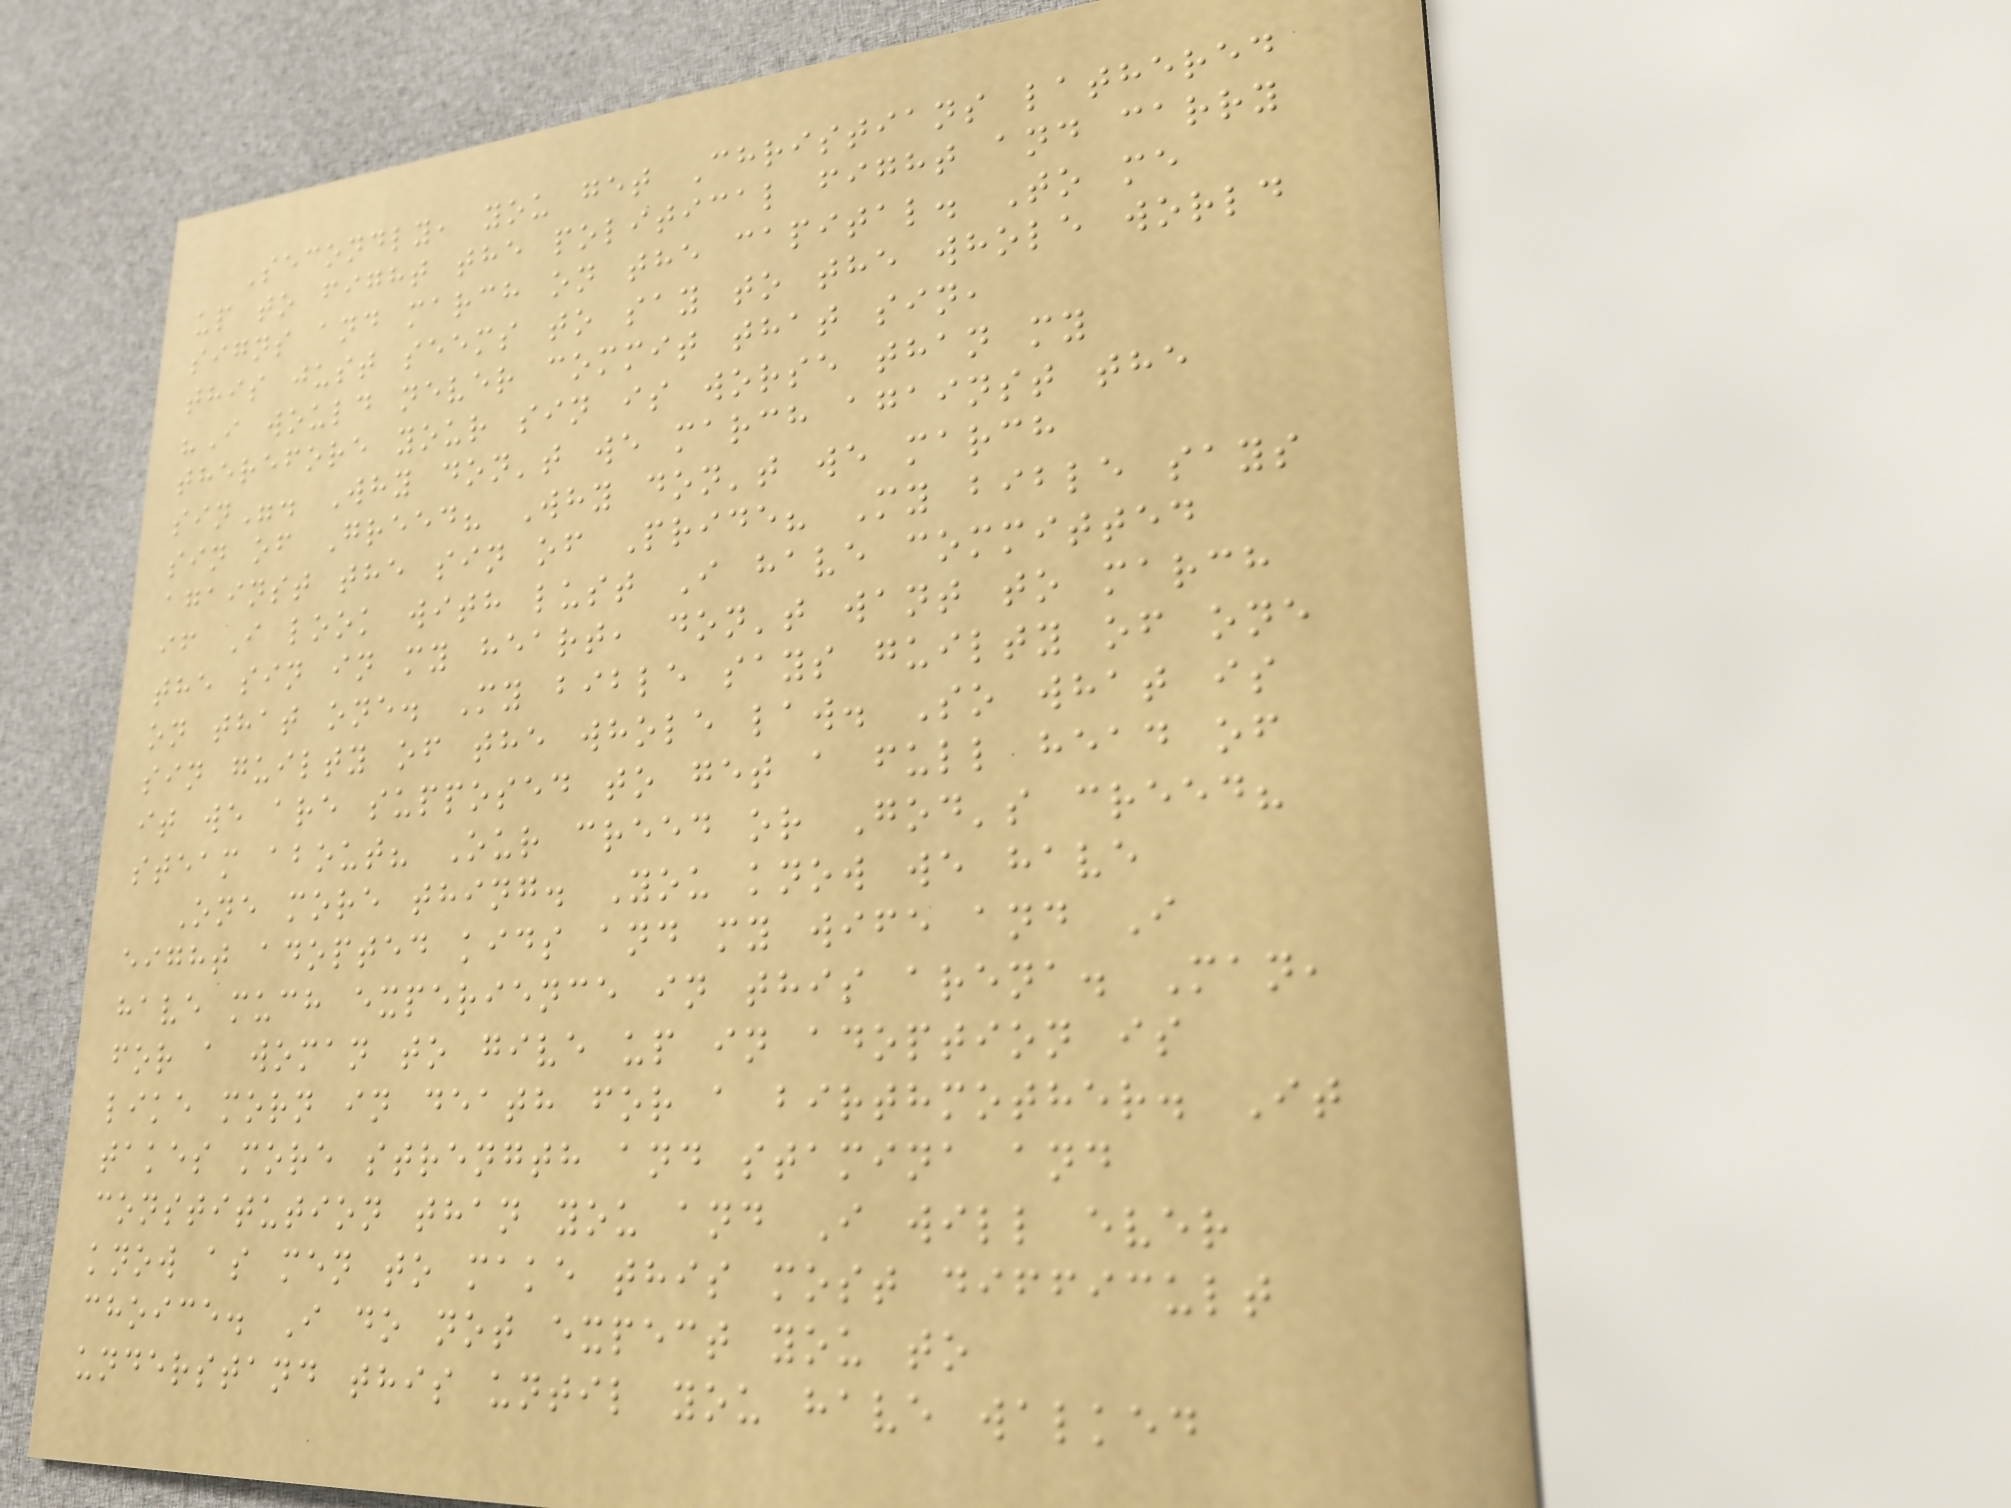Secondly, you get Christians lathered
up to fight the political fight and carry
signs and march on the capital. To me
this just seems to say to the whole world
"I would never commit that sin,
therefore your sin is worse than my
sin". Why don't we march against the
sin of Greed? Why don't we march
against the sin of Pride? My bible says
if I look with lust I have committed
the sin in my heart, don't want to march
on that one. My bible says guilty of one
sin guilty of the whole law. So what is
it we are supposed to get a full head of
steam about? Our creed or God's creed?
One more thing. You know we have
eight adopted kids and my wife and I
have much experience in this arena. Man,
for a woman to give up in adoption is
like morn in death for a birthmother. It
takes more strength and stamina and
constitution than you and I will ever
know as men to make this most difficult
choice. I do not expect you to
understand this until you have walked
